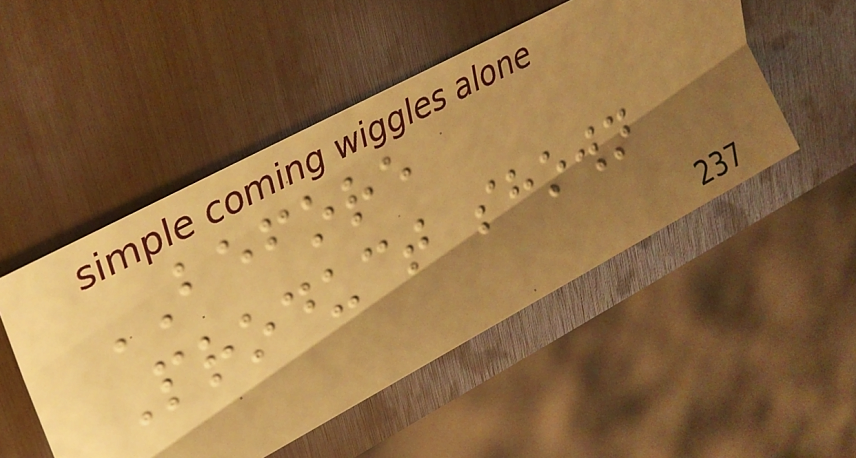BEFORE
Product shown
